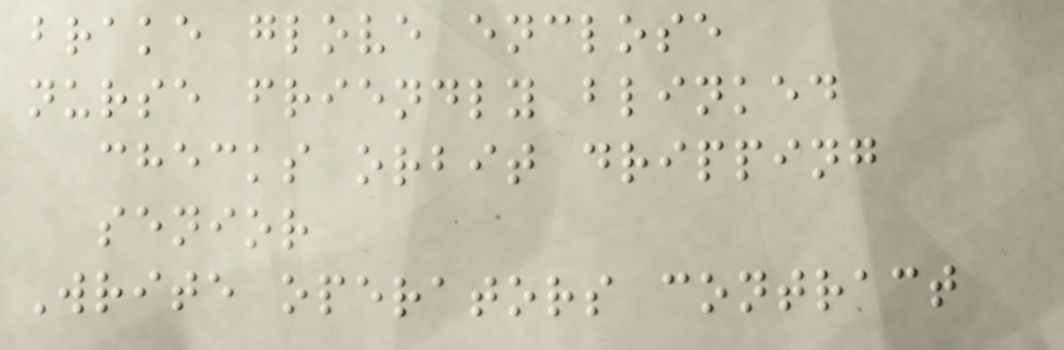brake glove enclose
nurse friendly blinked
checks orbit dripping
senior
Write operators contract
